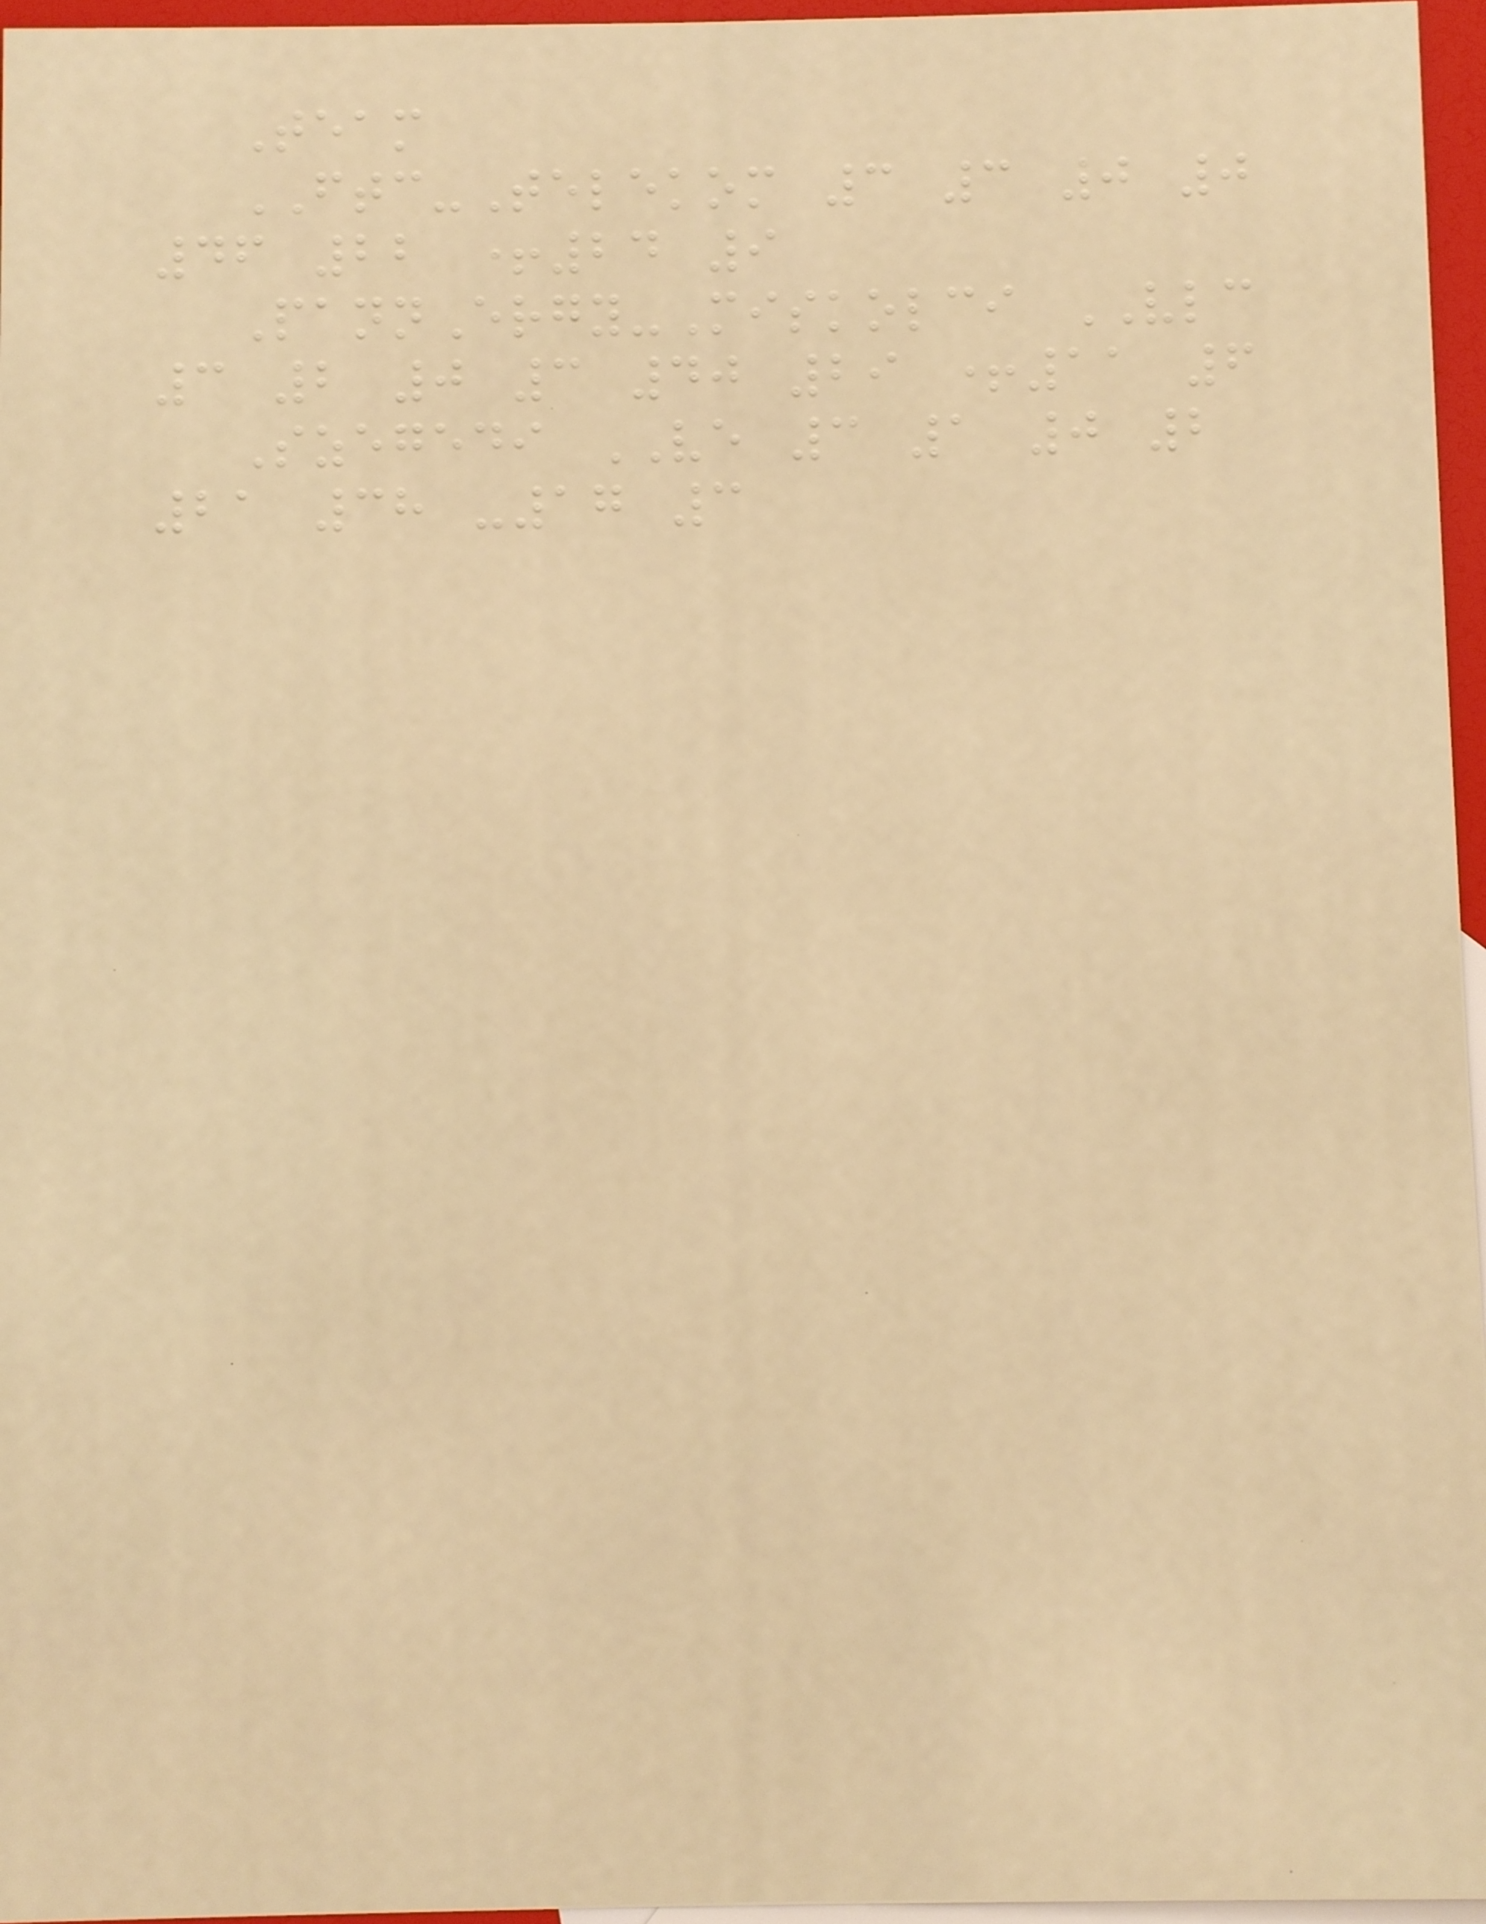Team
FTC-Telekom 3 3 0 0
46 22 +24 9
PannErgy-Miskolci VLC
3 2 0 3 40 29 +11 6
Szegedi VE 3 1 0 2
21 38 -17 3
